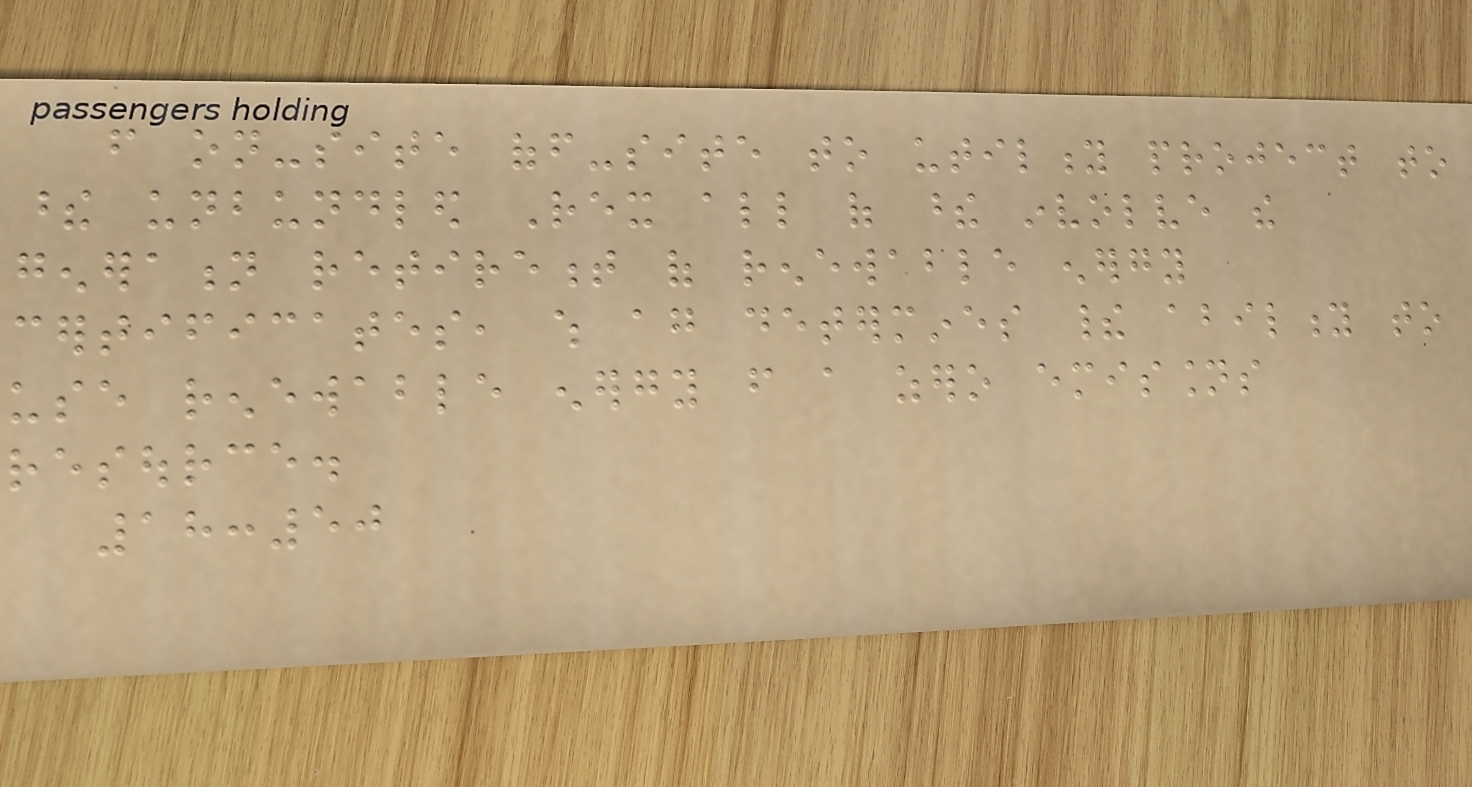from on-site off-site to utility project to
these unbundled Rex all of these involve the
generation retirement of renewable energy
certificates, which again determines their ability to
use renewable energy from a zero emissions
resource.
18:50
